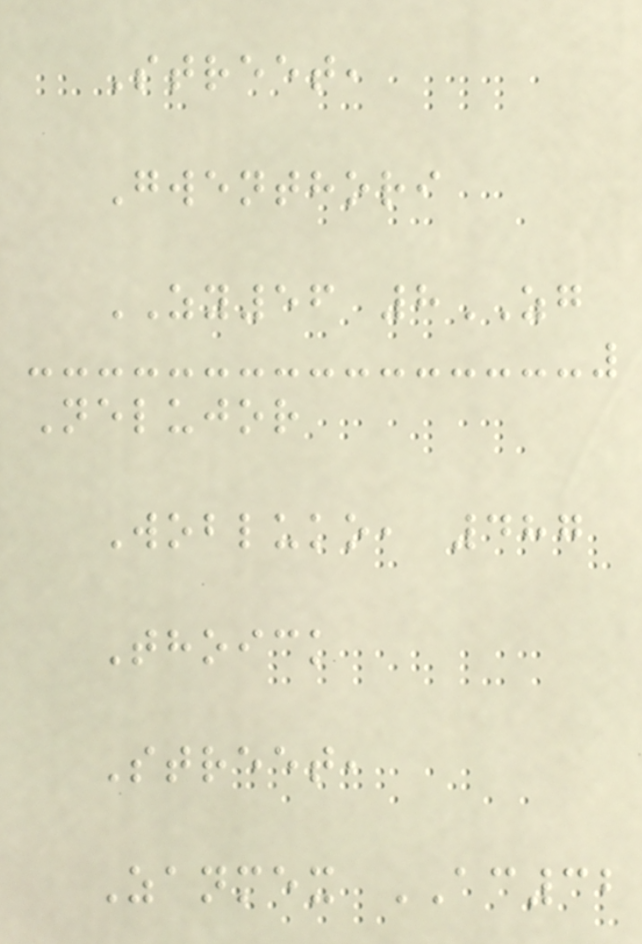Street,
Gwenthori
ZY56 8ZG
Nelujor
Wobluko, 487
Thoick
Street,
Zanmex AC32
